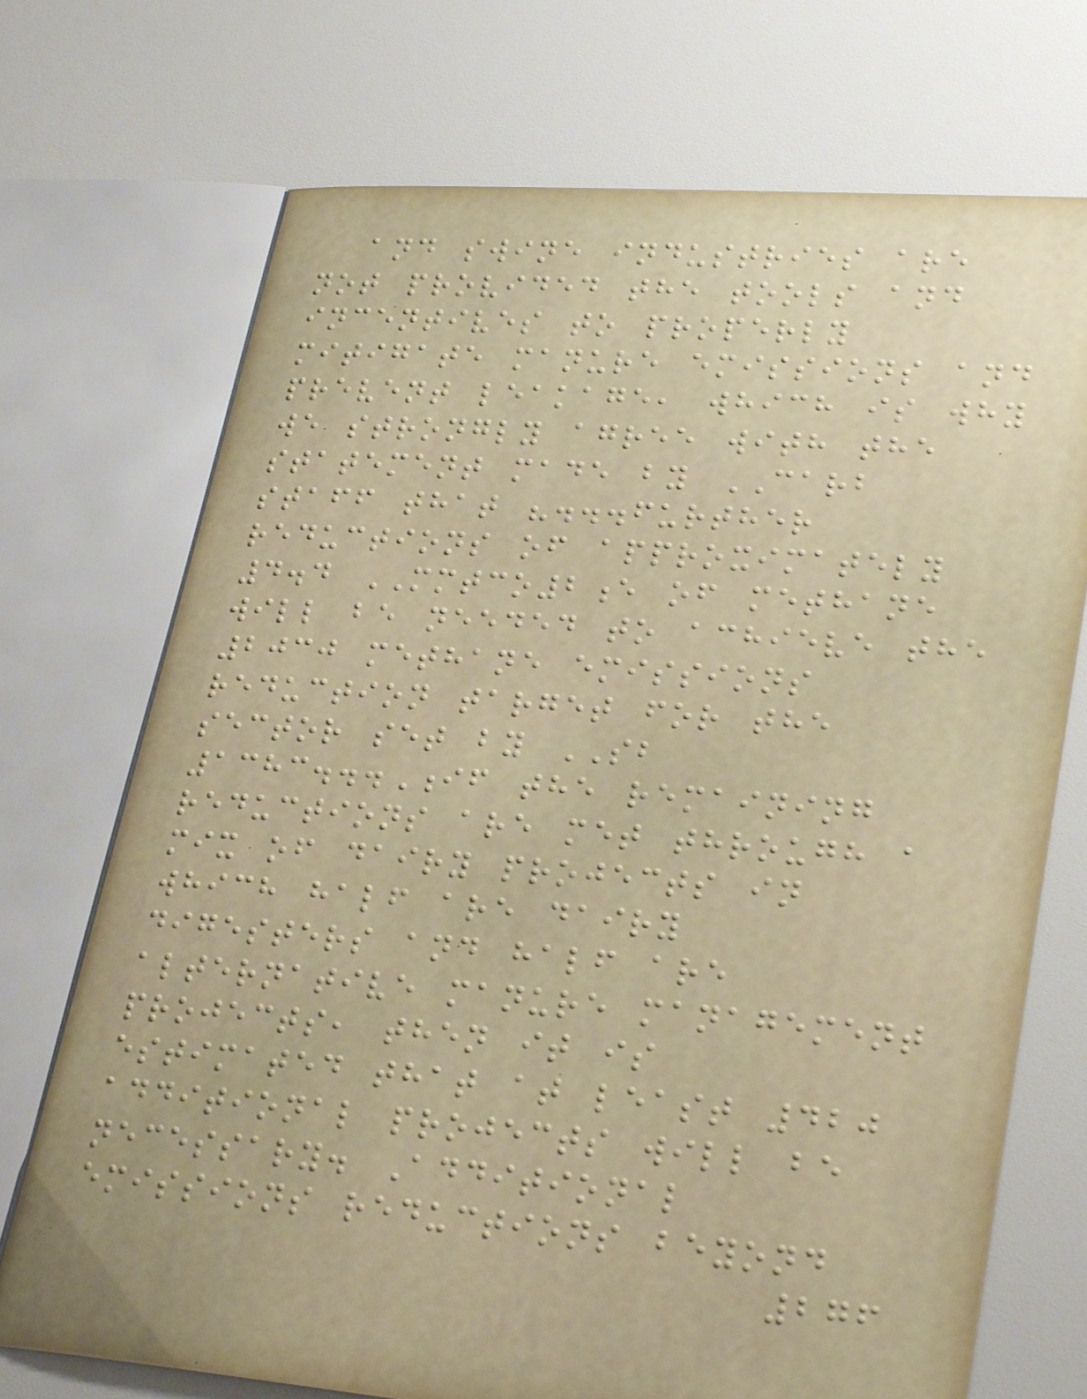and swine industries are
not provided the tools and
incentives to properly
mitigate manure emissions and
prevent leakage, which is why
we strongly agree with the
statement made by CARB
staff that "...further
reductions of approximately
4.4 MMTCO2e of methane
will be needed to achieve the
2030 methane emissions
reduction target for the
sector set by SB
1383...If the remaining
reductions are met through a
mix of dairy projects in
which half are dairy
digesters and half are
alternative manure management
projects, then it is
estimated that at least 420
additional projects will be
necessary. Additional
emissions reductions beyond
276
